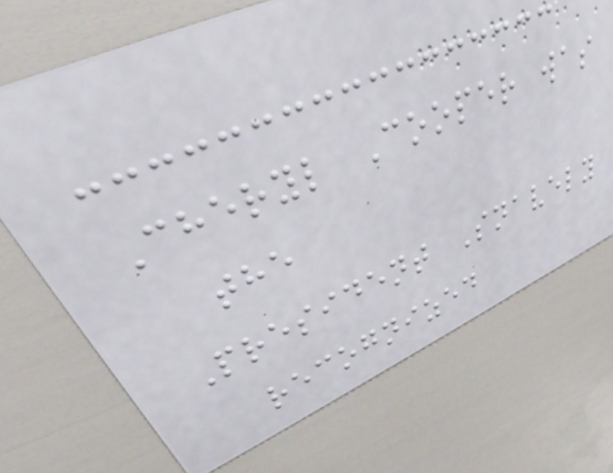Cheryl Cooper was
the
President Snavely
recognized
